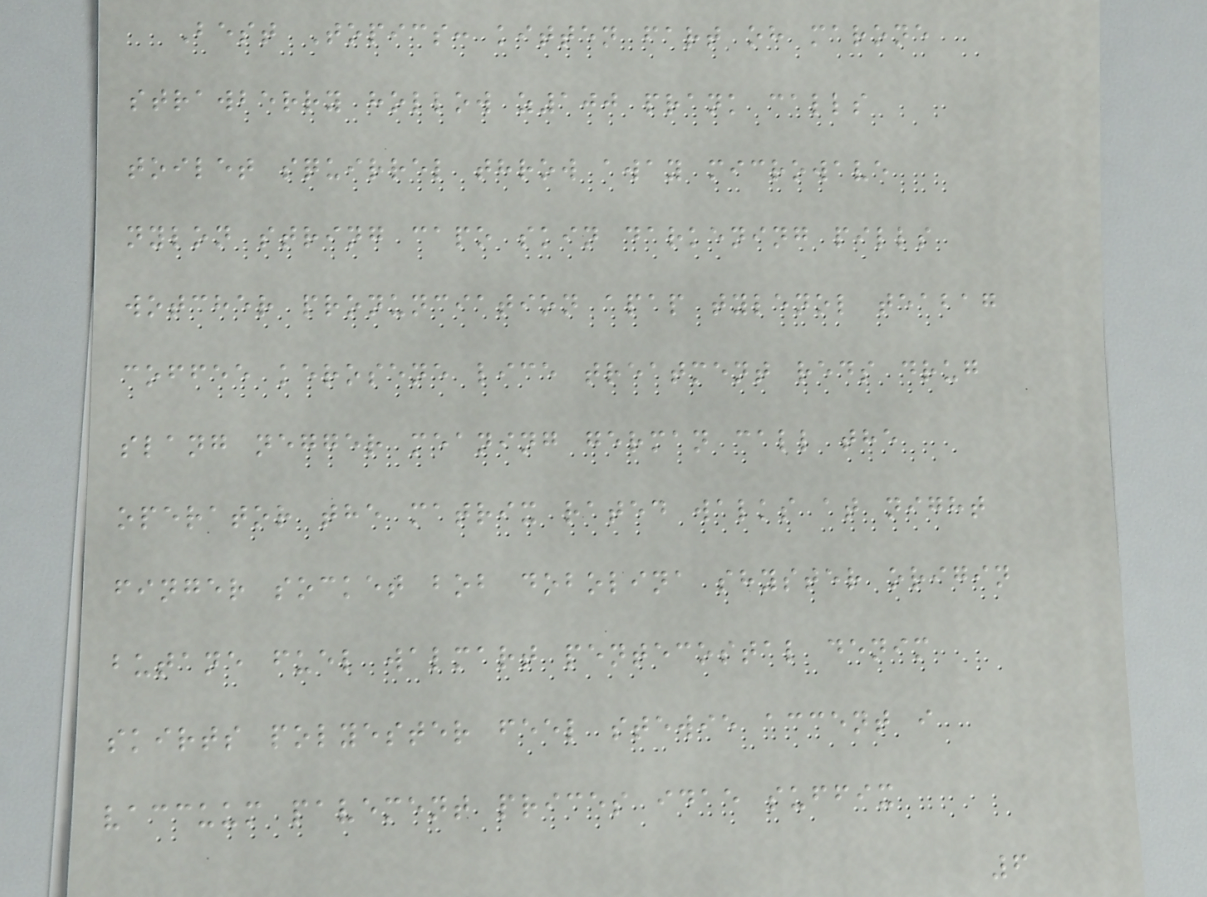Best Topics: kitten fart oh marone
strawberry hollow z100 prank calls
toilet squirrel throw away microwave
nylon string capo skin darkening pills
wotcher pronunciation apap tylenol teabag
coffee kerosene lice treatment reds drug
slang negger meaning german call the
operator the matrix rated walks at night
finger socket bob dobolina shyster origin
butane fuel walmart pentecostal denim
skirts polyester feel stewie accent i
vaccuum pavement prices idae suffix
6
